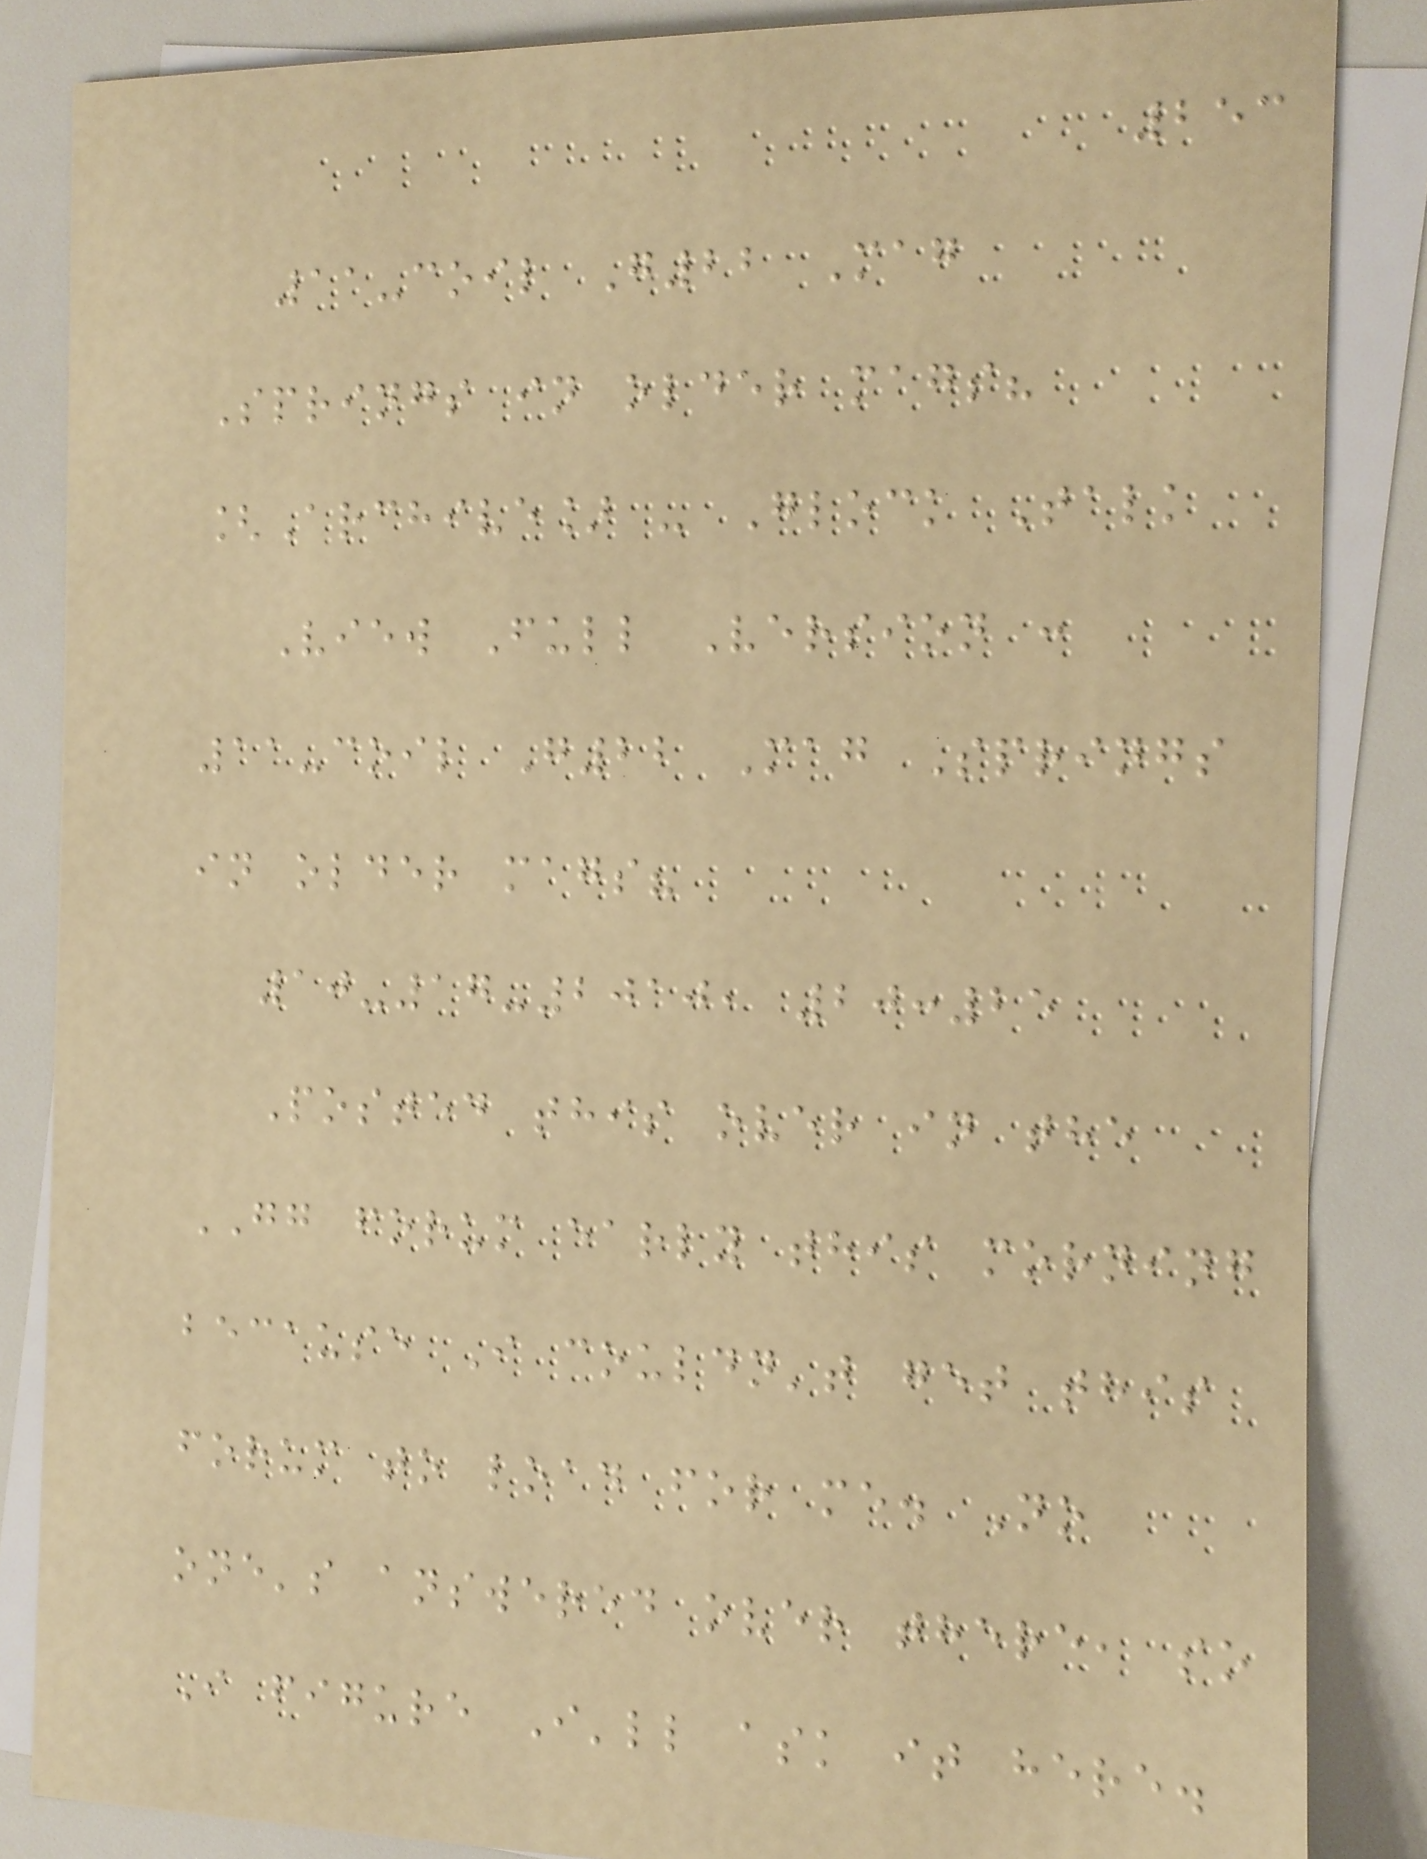253
11-coil G22 Mag
Springs in older mags?
[Archive] - Glock Talk
View Full Version :
11-coil G22 Mag Springs
in older mags?
10-17-2010, 20:25
Posted this over in the
GG forum early this morning
because I couldn't get this
forum to load for me. No
one's answered over there, so
I figure I'll ask it here.
